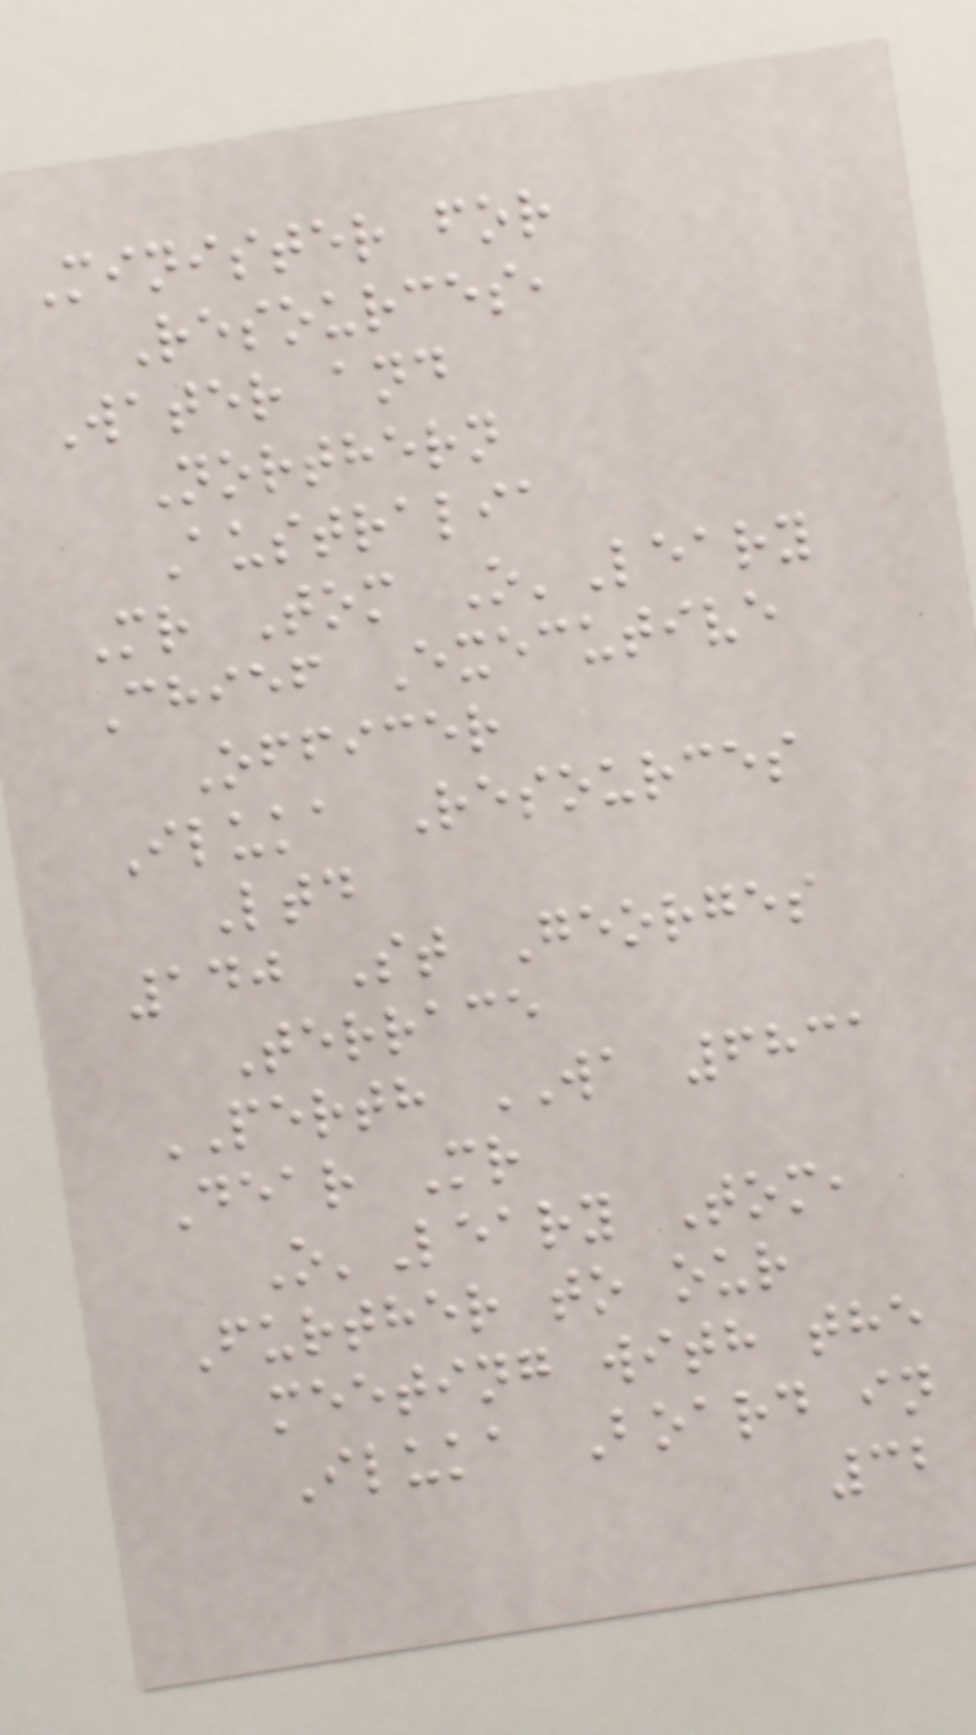Minister for
Resources,
Water and
Northern
Australia
Mr Tom O'Leary
Chief Executive
Officer
Iluka Resources
Ltd
140 St Georges
Terrace
PERTH WA 6831
Dear Mr
O'Leary Tom,
Further to our
meeting with the
Iluka Board in
32
